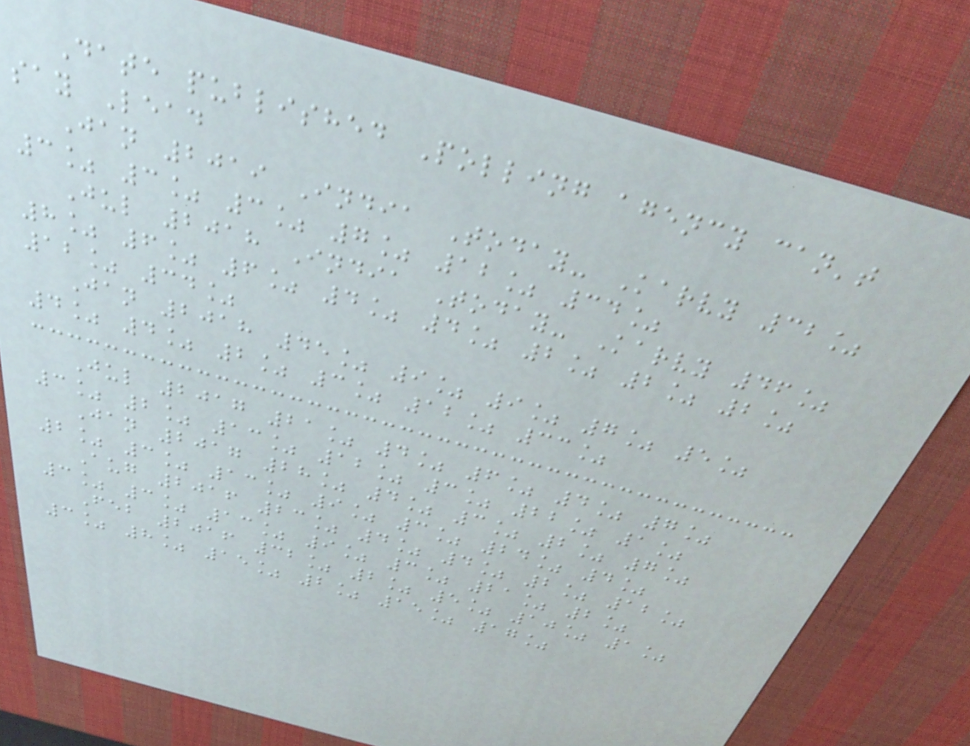Date published Polling agency can't
say Lead
Jan 2019 India Today- Karvy 32%
3% 3% 3% 7% 12% 34%
Jul 2018 India Today- Karvy 46%
8% 6% 6% 4% 4% 2% 2% 2%
12% 34%
Jan 2018 45% 9% 9% 7% 5%
4% 4% 2% 3% 12% 33%
Jul 2017 21% 4% 6% 4% 7%
3% 2% 13% 12% 3% 22% 1%
Jan 2017 28% 4% 3% 2% 7%
2% 3% 13% 9% 3% 24% 4%
Aug 2016 23% 4% 4% 2% 12%
3% 3% 13% 9% 3% 21% 2%
Feb 2016 32% 2% 5% 10% 1%
3% 8% 15% 2% 15% 17%
